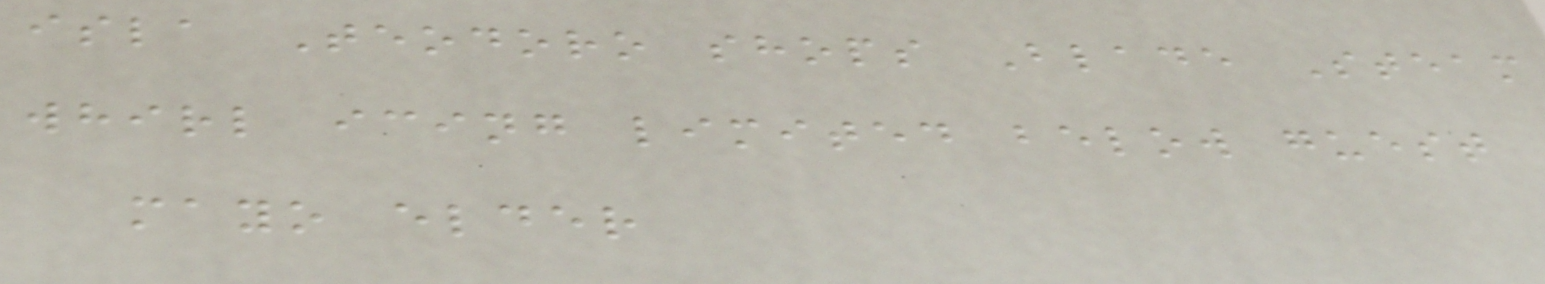isla Teodoro shops Blade Steam
whirl icing limited below guest
mayo elder
